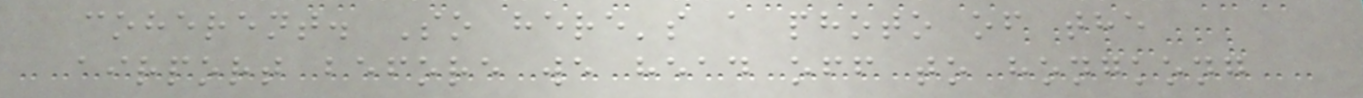coherent. So here's a photo of the
airport before we head off to hongkong
